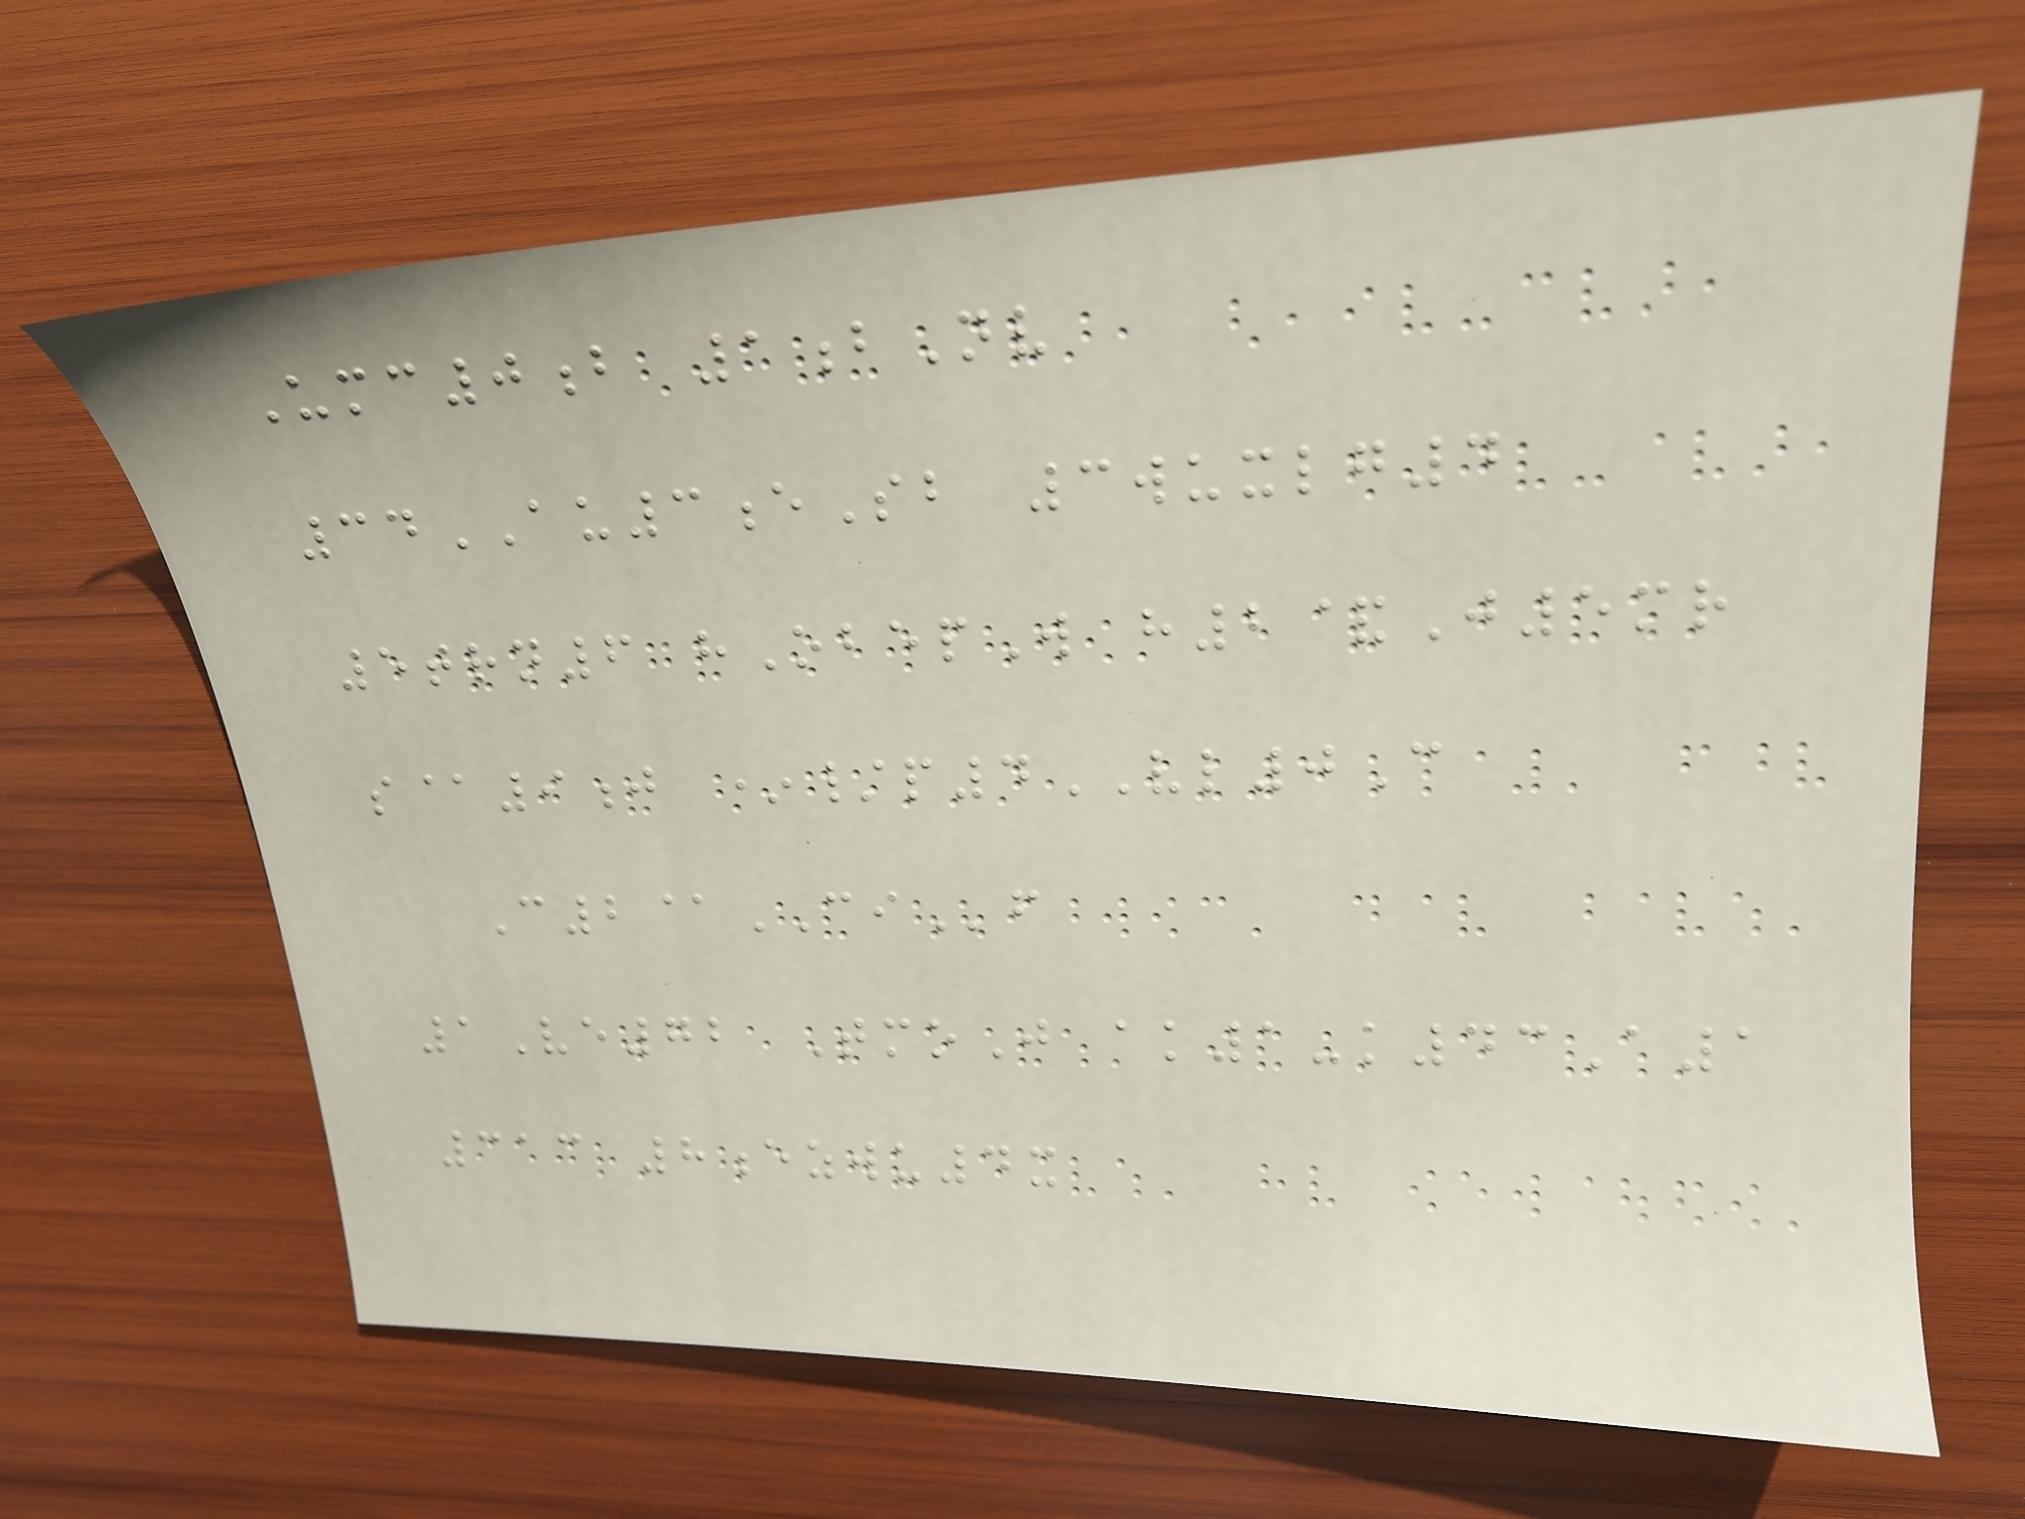Umc0b 1bNv
34AU3eSb 3wuxlg4
5trn6 hObepW h2&J5mr
s@9j */p4VL0C
C2@CIf
1Ve72 TmoJ ak1-k43A1
313 8ezwu4x
